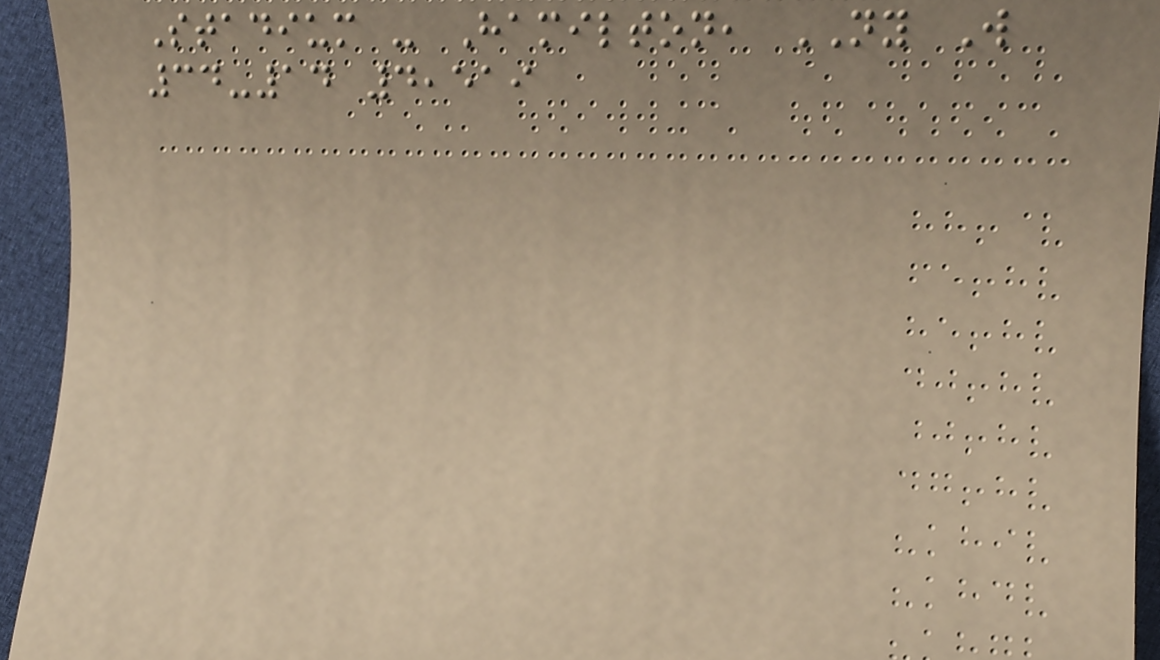Stadium - Hamilton, NY W
34-14 4,519
